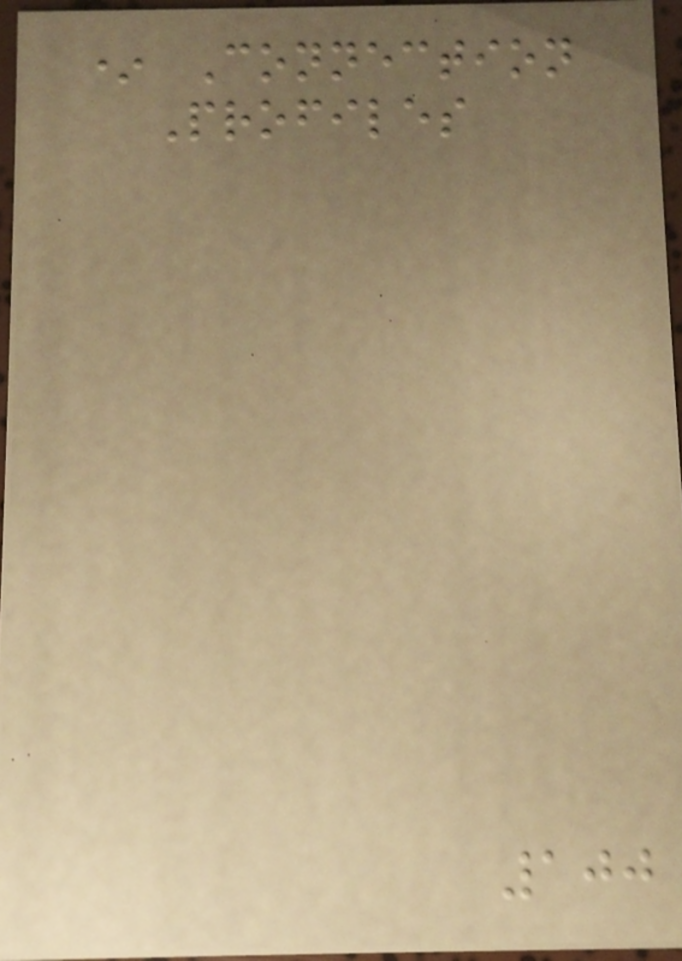* Connection
Profiles
100
